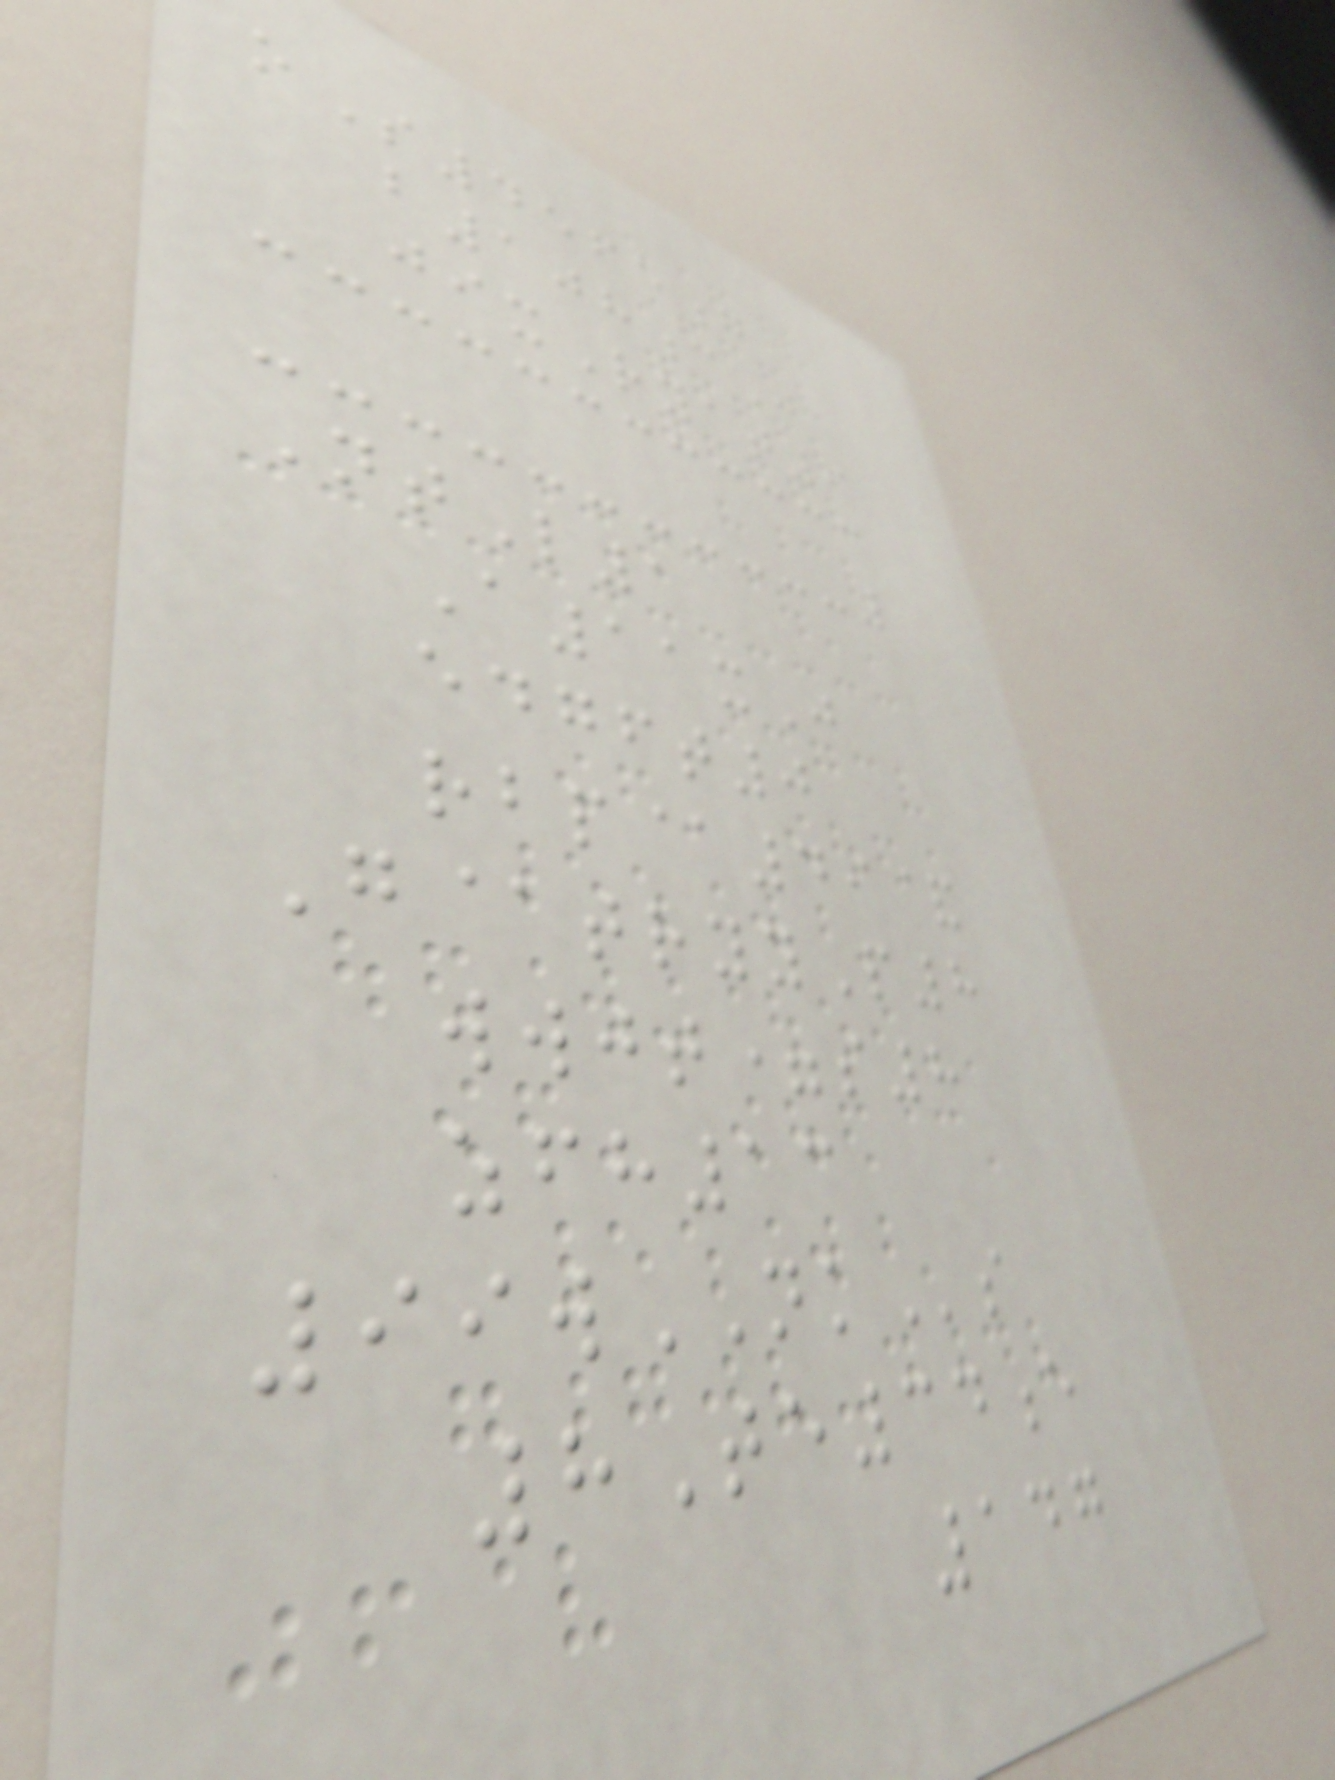oS4565g
b108cJ
jixRyat9
NtL1
A11xJ
edgft0
rbp@49&
G@tryyP8
wwjt=s8
zfh13
99wNKs
8Te34e
147
